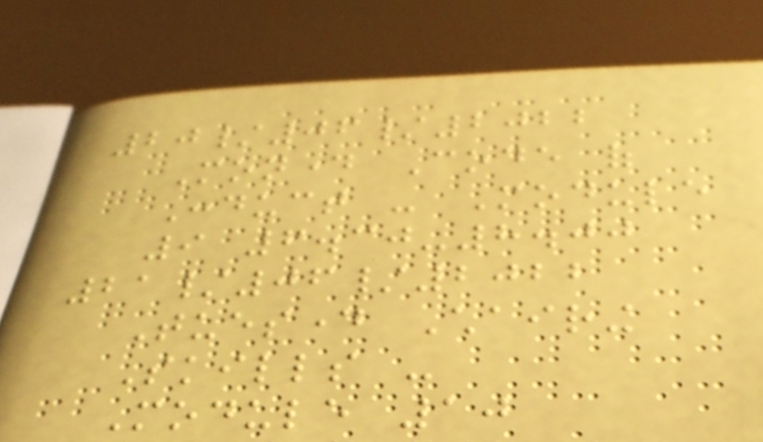20/06/2022
Monday Code of
Conduct - Module
9 6.30-8.00
21/06/2022
Tuesday Chairing
Skills -
Module 10
